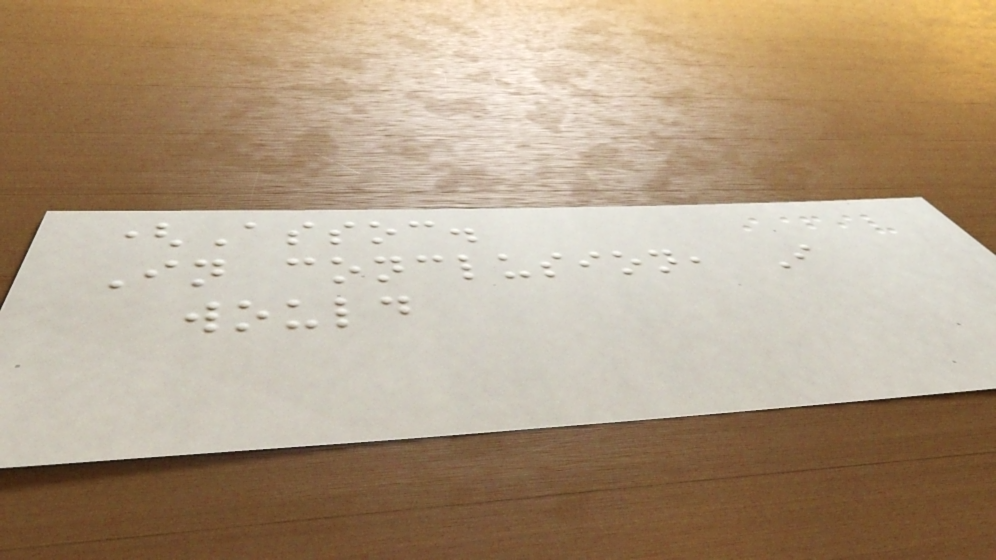(Assoc.
In conclusion, I
would
